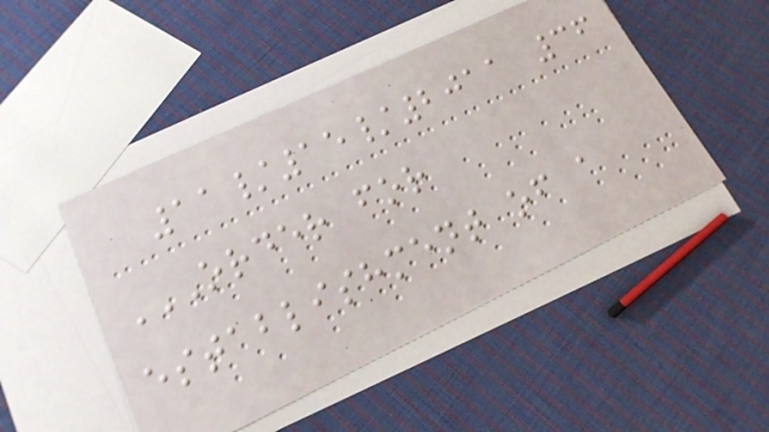11/15/2011 36
ORDER FOR
ESTABLISHMENT OF A
